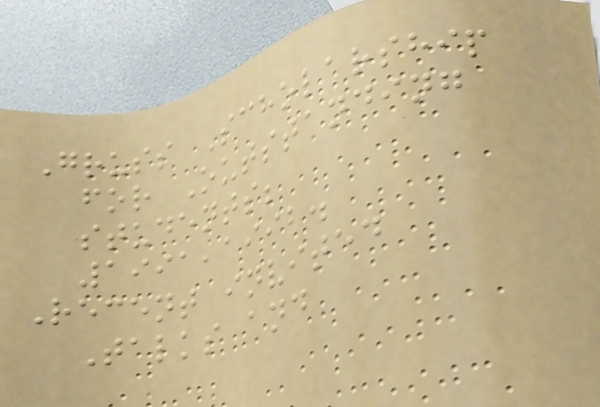Gruss Scholarship
for Outstanding
students;
1991,1992.
Recent invited
Talks and
